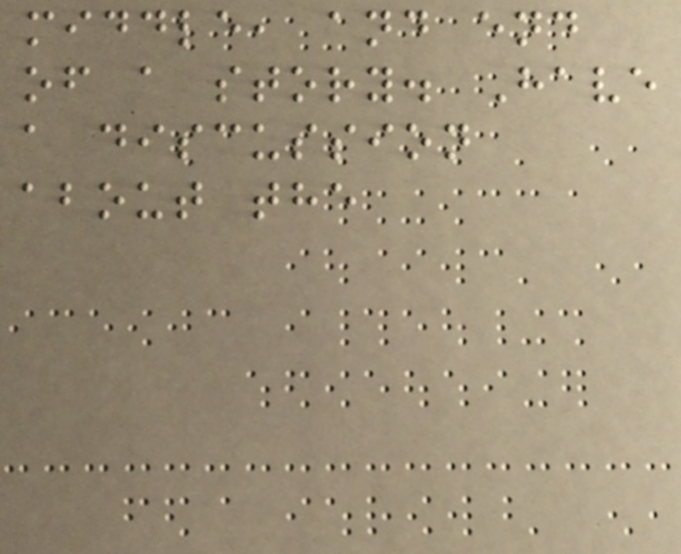middle, and end
of a story. Have
a discussion
about the
